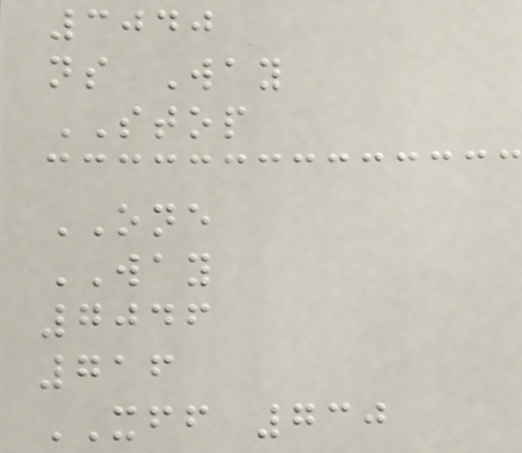3040
ns Way
STOP
ONE
WAY
7046
716
XFF 730
